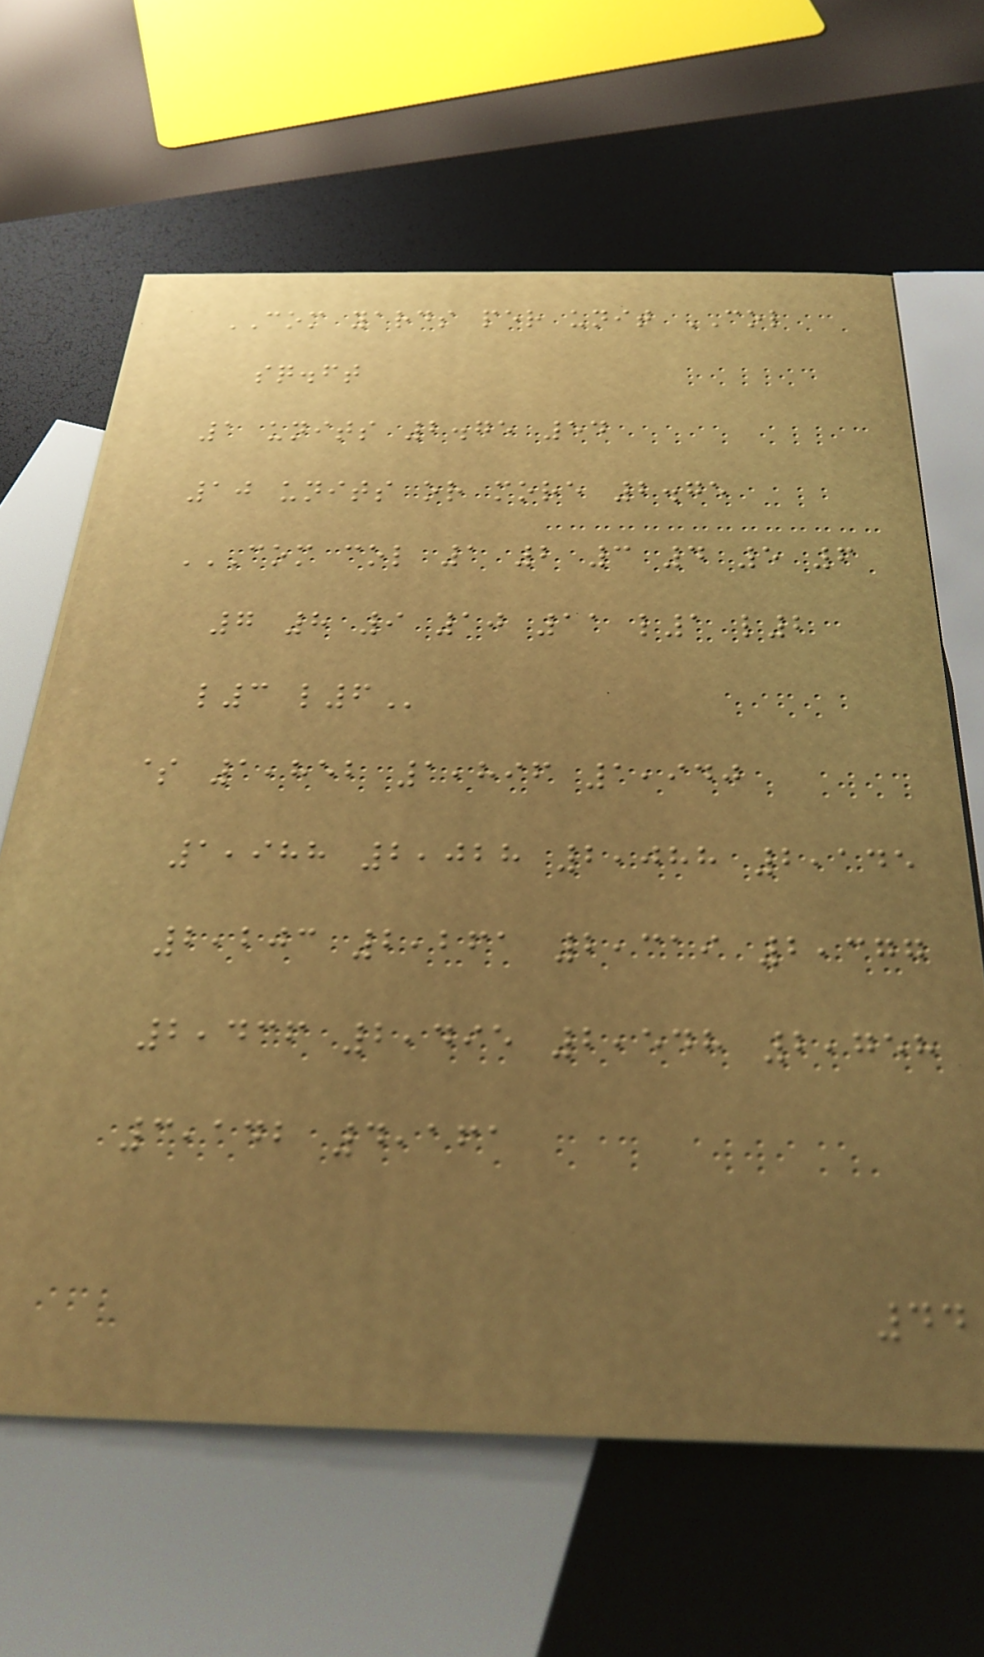COM yards per unit COL
sq.ft
1 units 2.75 54
10 units or more 2.75
COM COL 1 2 3 4 5 6
7 8 9 10 11 L1 L2
L3 L6
$ 1,852 1,896 1,940
1,988 2,028 2,088 2,145
2,203 2,261 2,319 2,377
2,436 2,495 2,548 2,758
3,142 4,161
44
